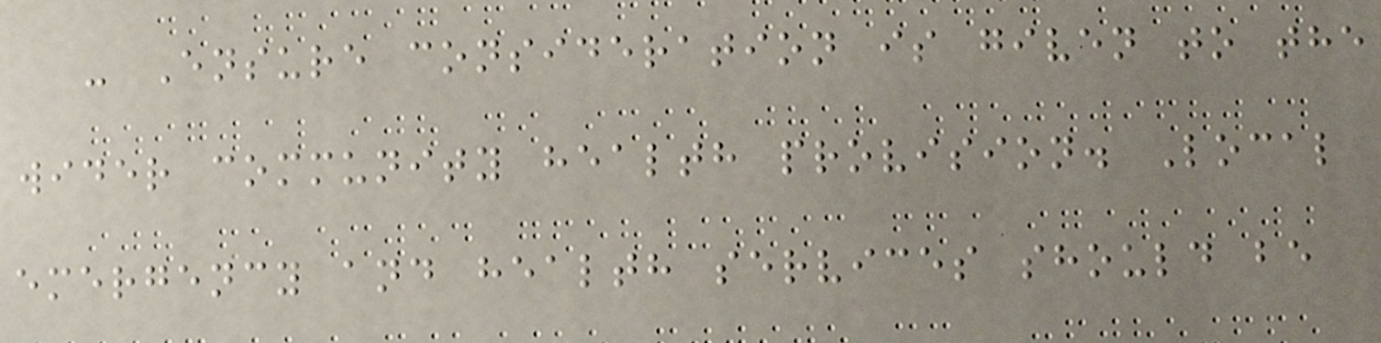- Ensure consideration is given to the
wider community health provision. Local
emergency and health services should be
